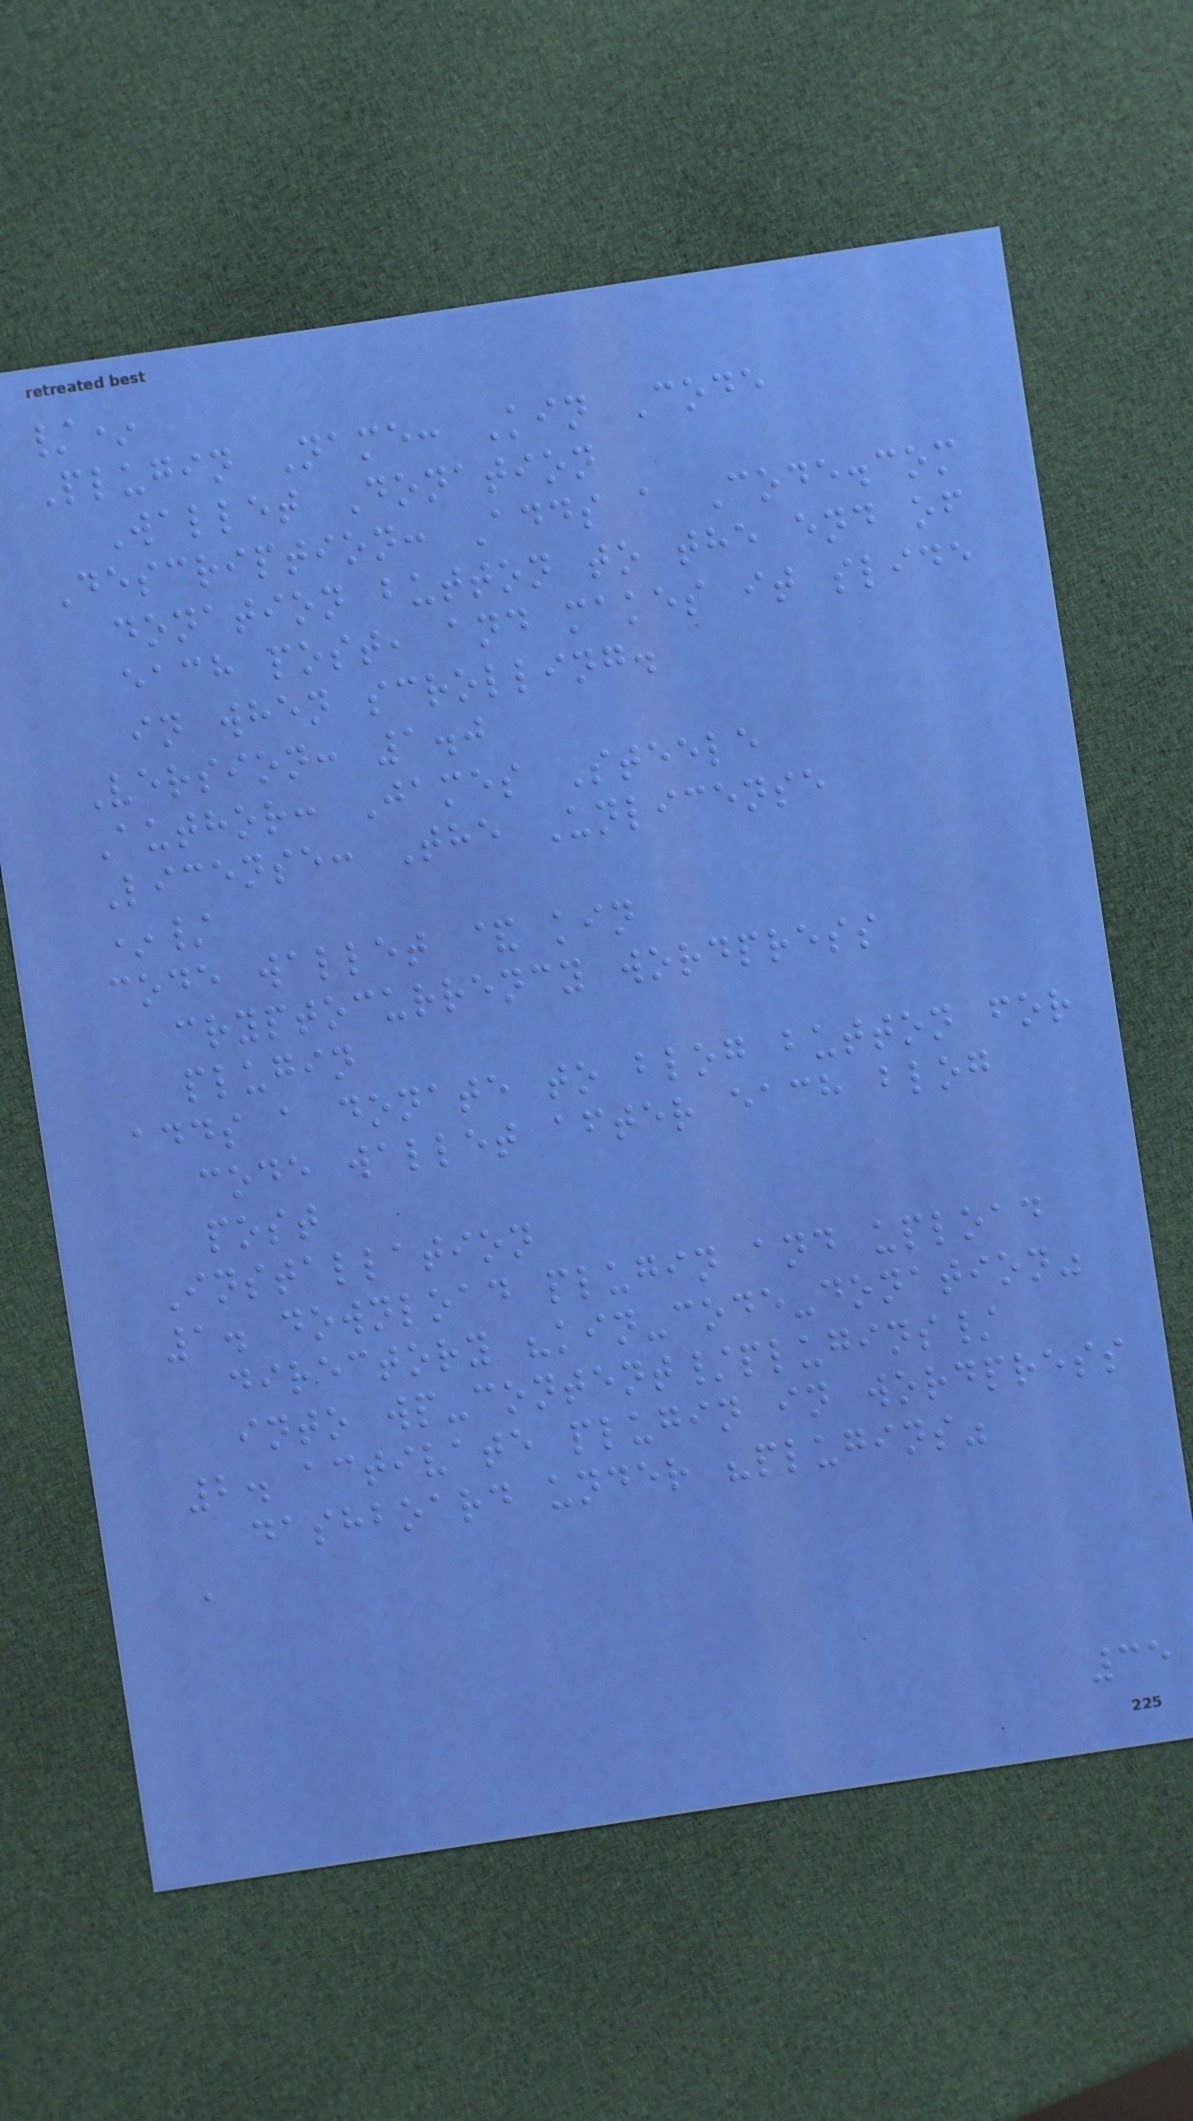/*
Plugin Name: Kin Code
Wallet Donation
Description: Adds a Code.com
donation button to the end of
each post, and makes it slide
in when scrolling.
Version: 1.0
Author: James Steele
License: The Unlicense
*/
code wallet & kin
cryptocurrency wordpress
plugin
adds a donate to blog button for
code wallet after each blog
post
Installation
1. download plugin and upload
directory "kin-code-donation"
into wp-content/plugins/
2. activate plugin in wordpress
dashboard under "plugins"
,
35
